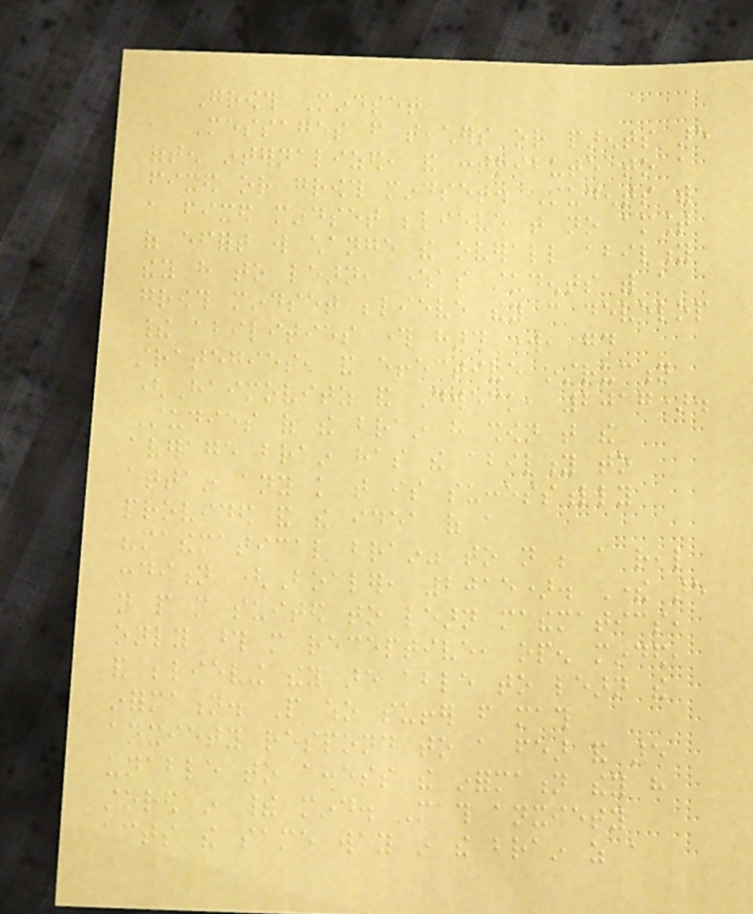Growth Mindset
Messages from teachers or parents are
often internalized, and contribute to a
fixed or growth mindset. Students with
a fixed mindset believe that no amount
of effort will change the overall ability
they have to learn, whereas students with a
growth mindset believe they can develop
their abilities through hard work, good
strategies, and effective instruction
(Haimovitz and Dweck, 2017).
Studies of the brain have shown that the
average brain has the ability to
attain any knowledge that is successfully
provided and the idea of a
"mathematical brain" to not be a real
condition (Boaler, 2015). There are
not people more suited to learn mathematics,
only those more receptive, open minded,
and believing they are able to learn the
information. People who suffer from math
anxiety respond to a fear and are
unable to access the information they have
stored in their mind. Math anxiety
acts the same way in the brain as a
